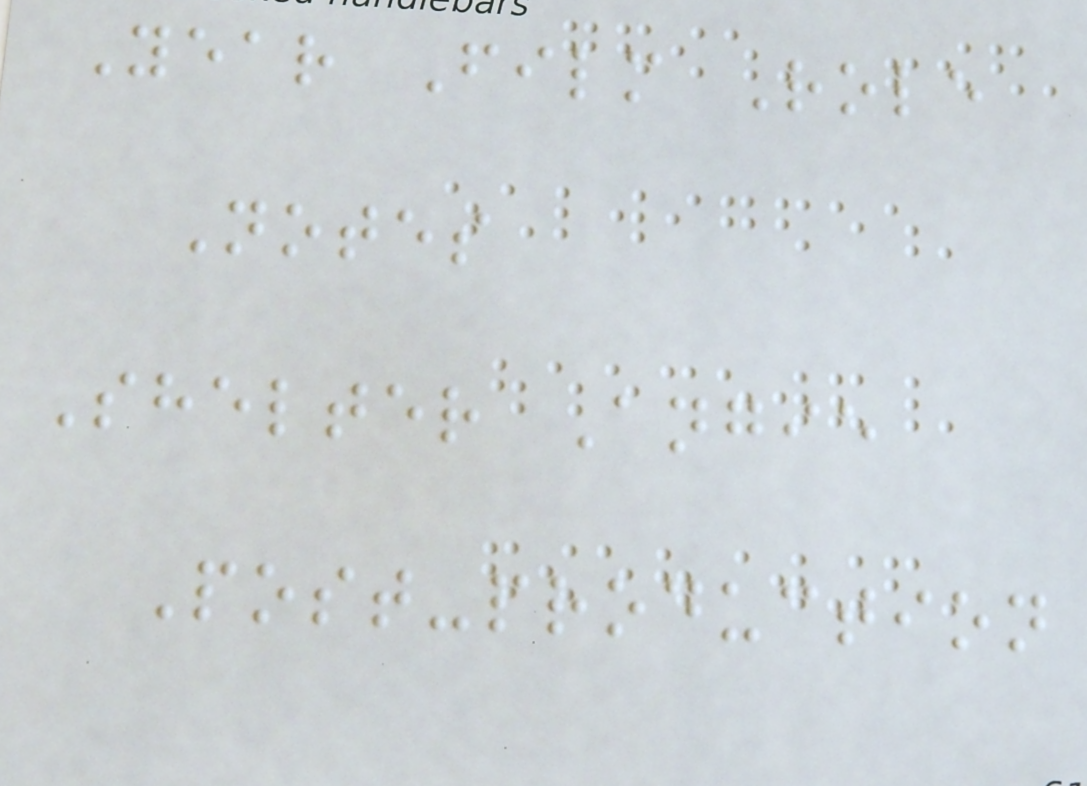Year Film Role
Notes
Shelter Angie
Post-production
